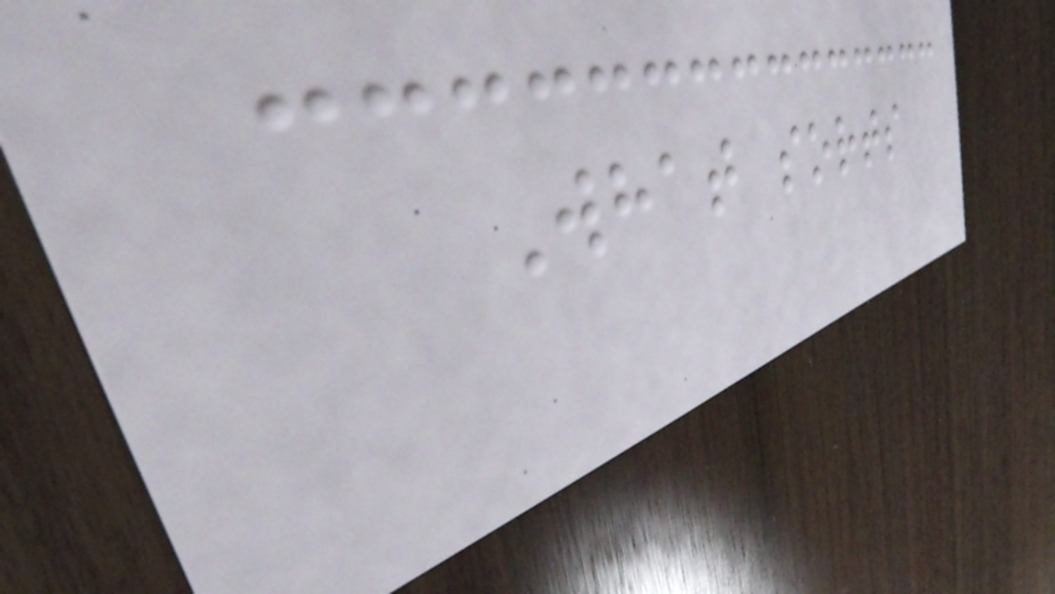What sorts
